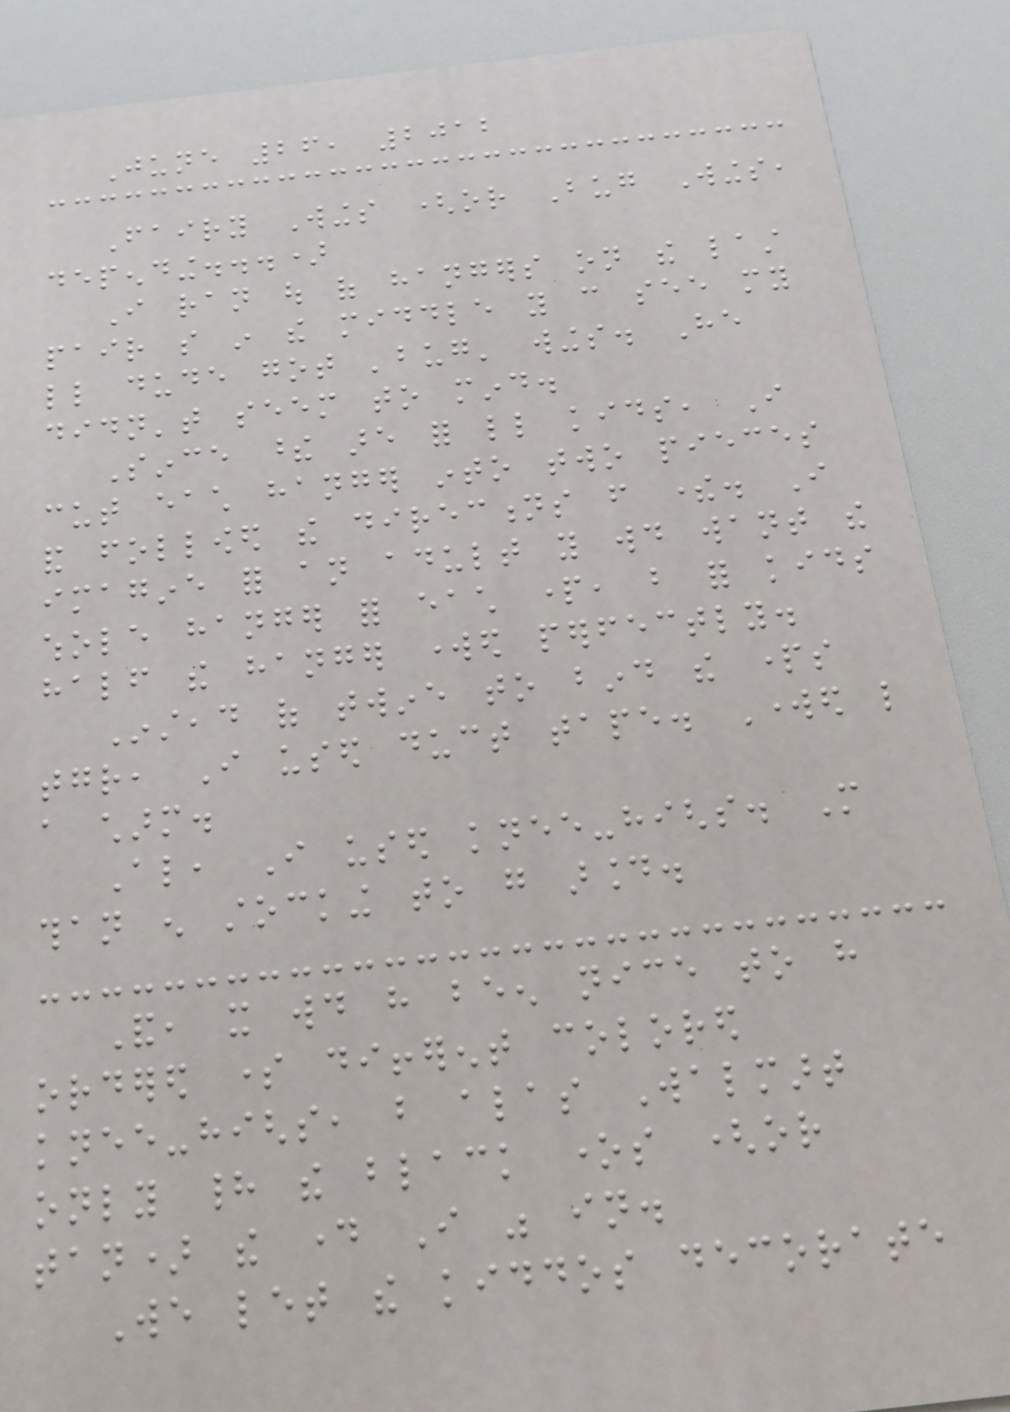June 26, 2012
Fairy Wings (or Bug Wings,
depending...)
I ran out of hangers on the last
pair so in the middle you can see my
little dude got 'bug' wings. He
didn't seem to mind.
Since these are for little kids, I
cut each hanger into two pieces
and followed the directions from there. I
imagine for an adult you would want the
whole hanger for each part, but for kids
half the hanger worked perfectly.
Instead of twine to bind the parts
together, I used duct tape. Worked like
a charm.
Also, I used knee-highs. More
than enough stocking to go around.
And, it would have been nice to have
ordered some different colored
knee-highs, but alas Walmart
only had the black ones (or
tan) the day I was in.
We let the kiddos decorate
